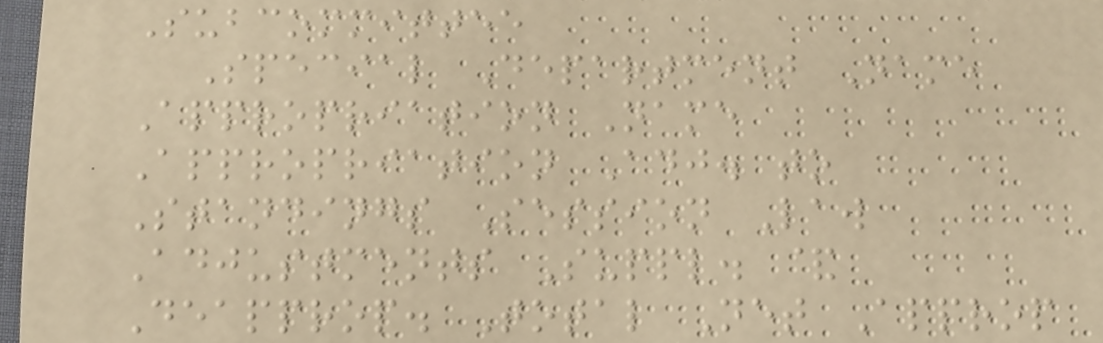Subcommittee
Special Department Name
Appropriation Name
Appropriation Adj. to
Standings Session Law
Adjustments Suppl. &
Deapprop. Total Net Approp
